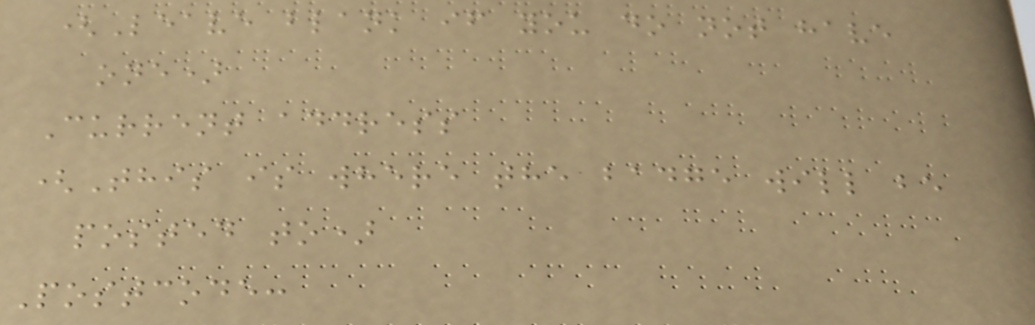(Leave blank if you do not have
one)
Current address
(This is where the badge will be
posted to)
Postcode:
